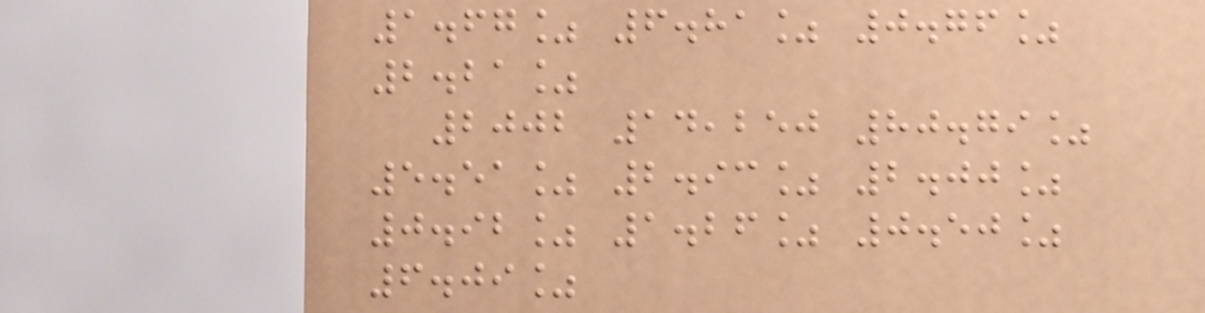1.67% 6.81% 0.76%
2.21%
2002 14,250 80.79%
5.51% 2.93% 2.00%
0.92% 1.26% 0.50%
6.09%
